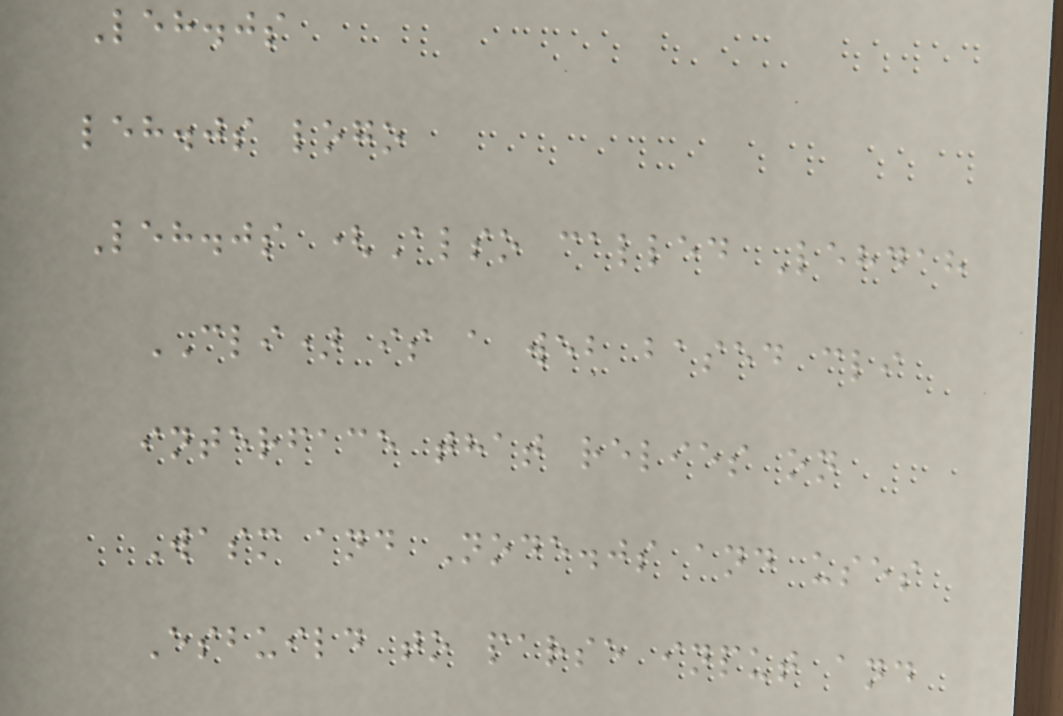Leh.js
leh.js logo
Leh.js (Also called Lehdah
CLI) is a web based cli
interface that relies on
Wasm and Node.js and uses
Esbuild to parse input and
